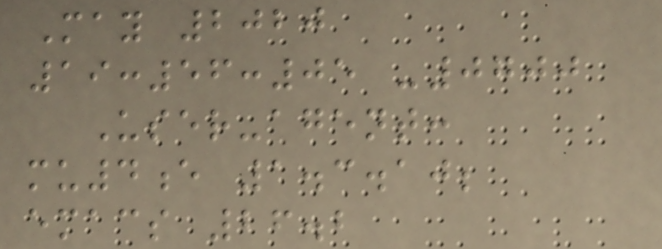May 2020
19:56:05 -0700
User-agent:
mu4e 1.3.10;
emacs 26.2
